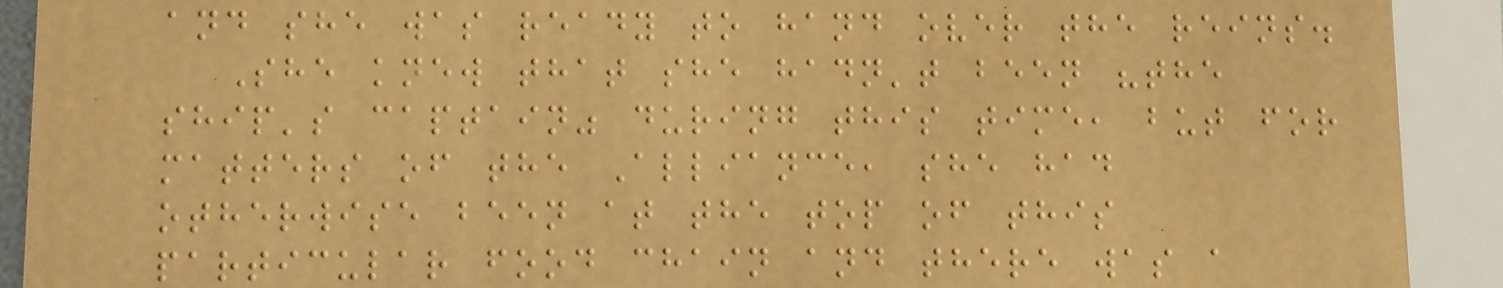and she was ready to hand over the reins.
She knew that she hadn't been "the
ship's captain" during this time, but for
matters of the Alliance, she had
otherwise been at the top of this
particular food chain and there was a
